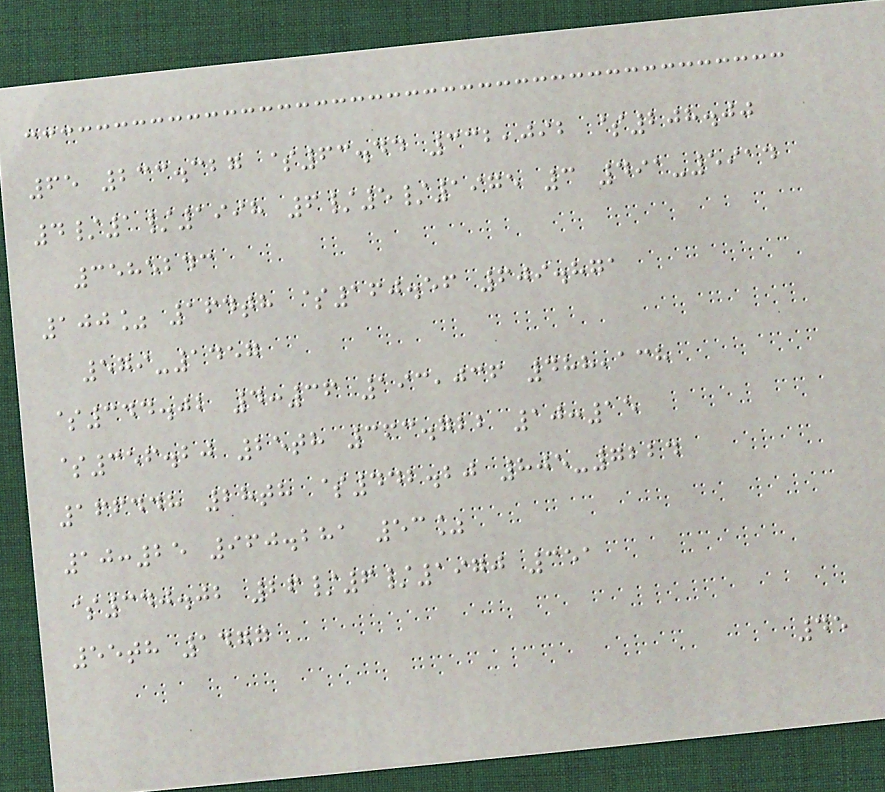65 233.327 $63.44 332,092 $208.00
4/1/1998 6/5/1975 3 491-5914
3585243
100% 164th $160.56 609.871
579-1457
$344.02 4:36 193,036 488,138
$356.20 25th 363.722 10:15
166448 28th $442.20 805-7224
10:25 960.281 53%
$340.02 26/6/1970 351
55th 1477
45
